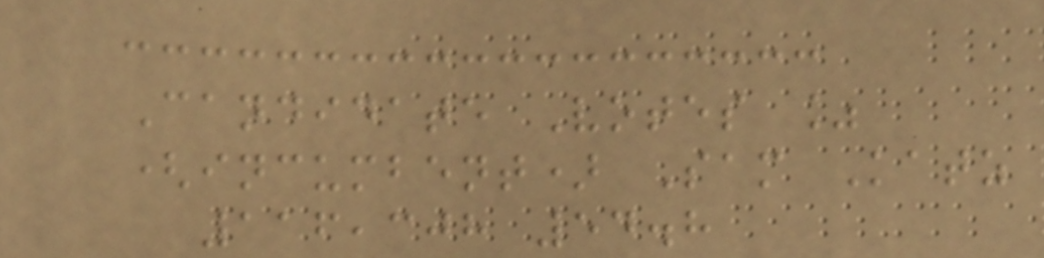Candidate Votes %
(incumbent) Sam Katz
116,308 54.8
